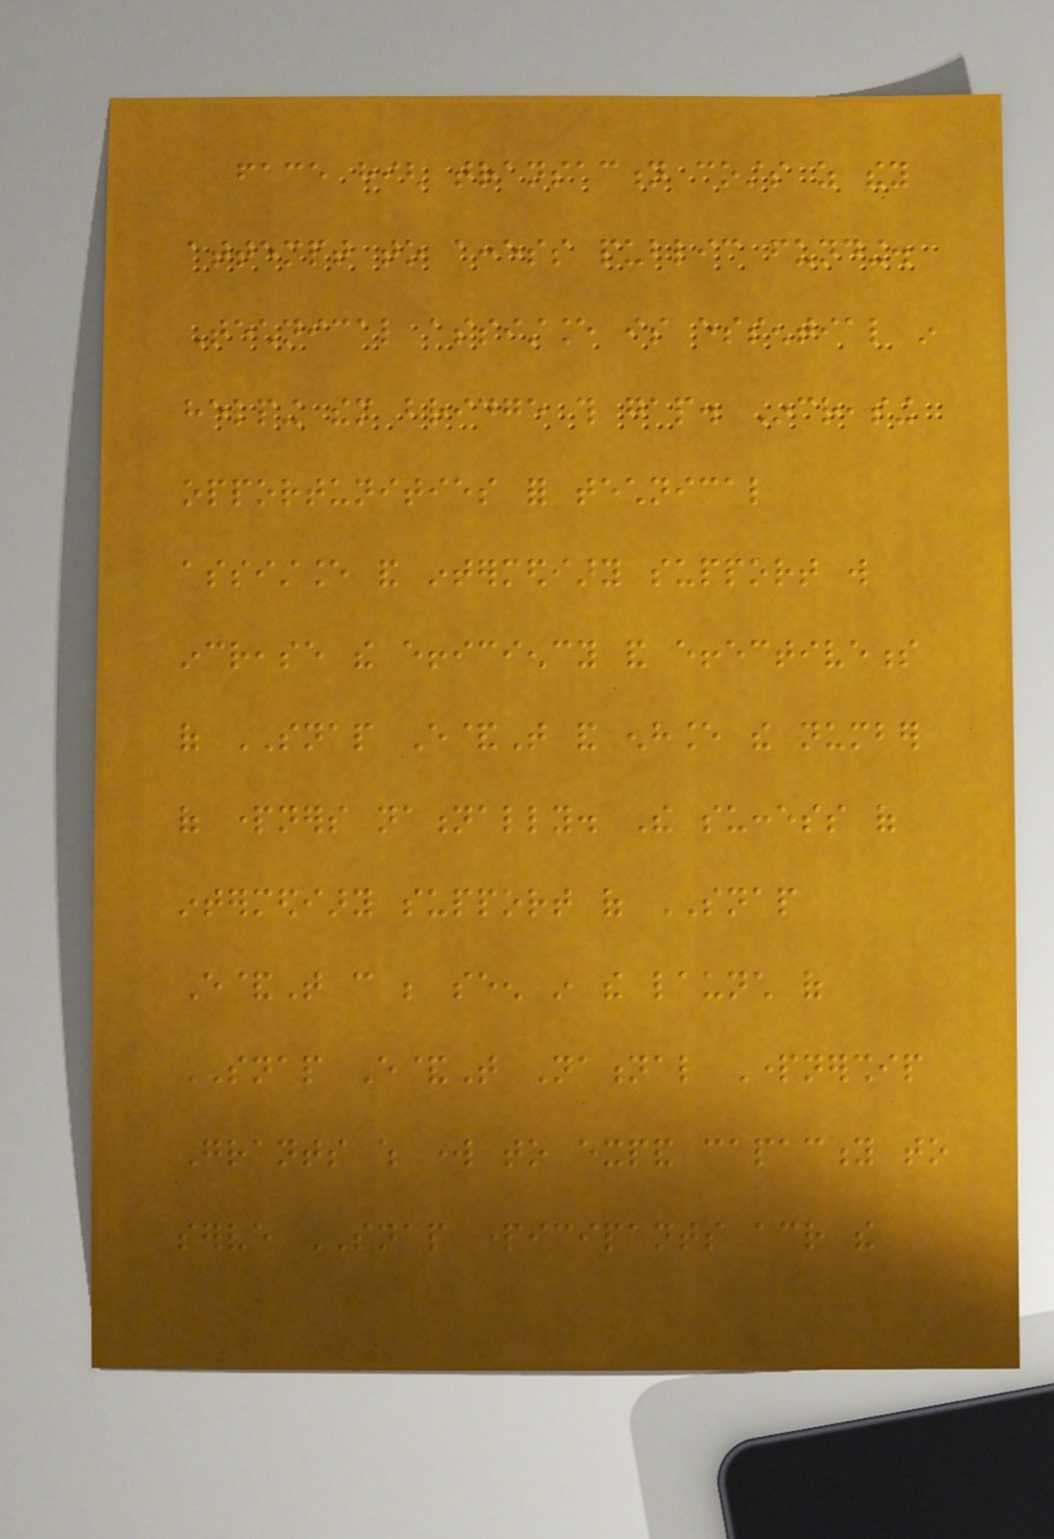face high transaction costs as they
attempt to access public funding.
Technical assistance is essential in
helping them bridge this gap. Increasing
opportunities for technical
assistance and intermediary support will
increase the efficiency and effectiveness
of SNAP E&T and enhance the number
of partners nationally. The success of
intermediary support of SNAP
E&T can be seen in the launch of
SNAP E&T National Partnership
Grants which work to expand capacity to
serve SNAP participants across the
